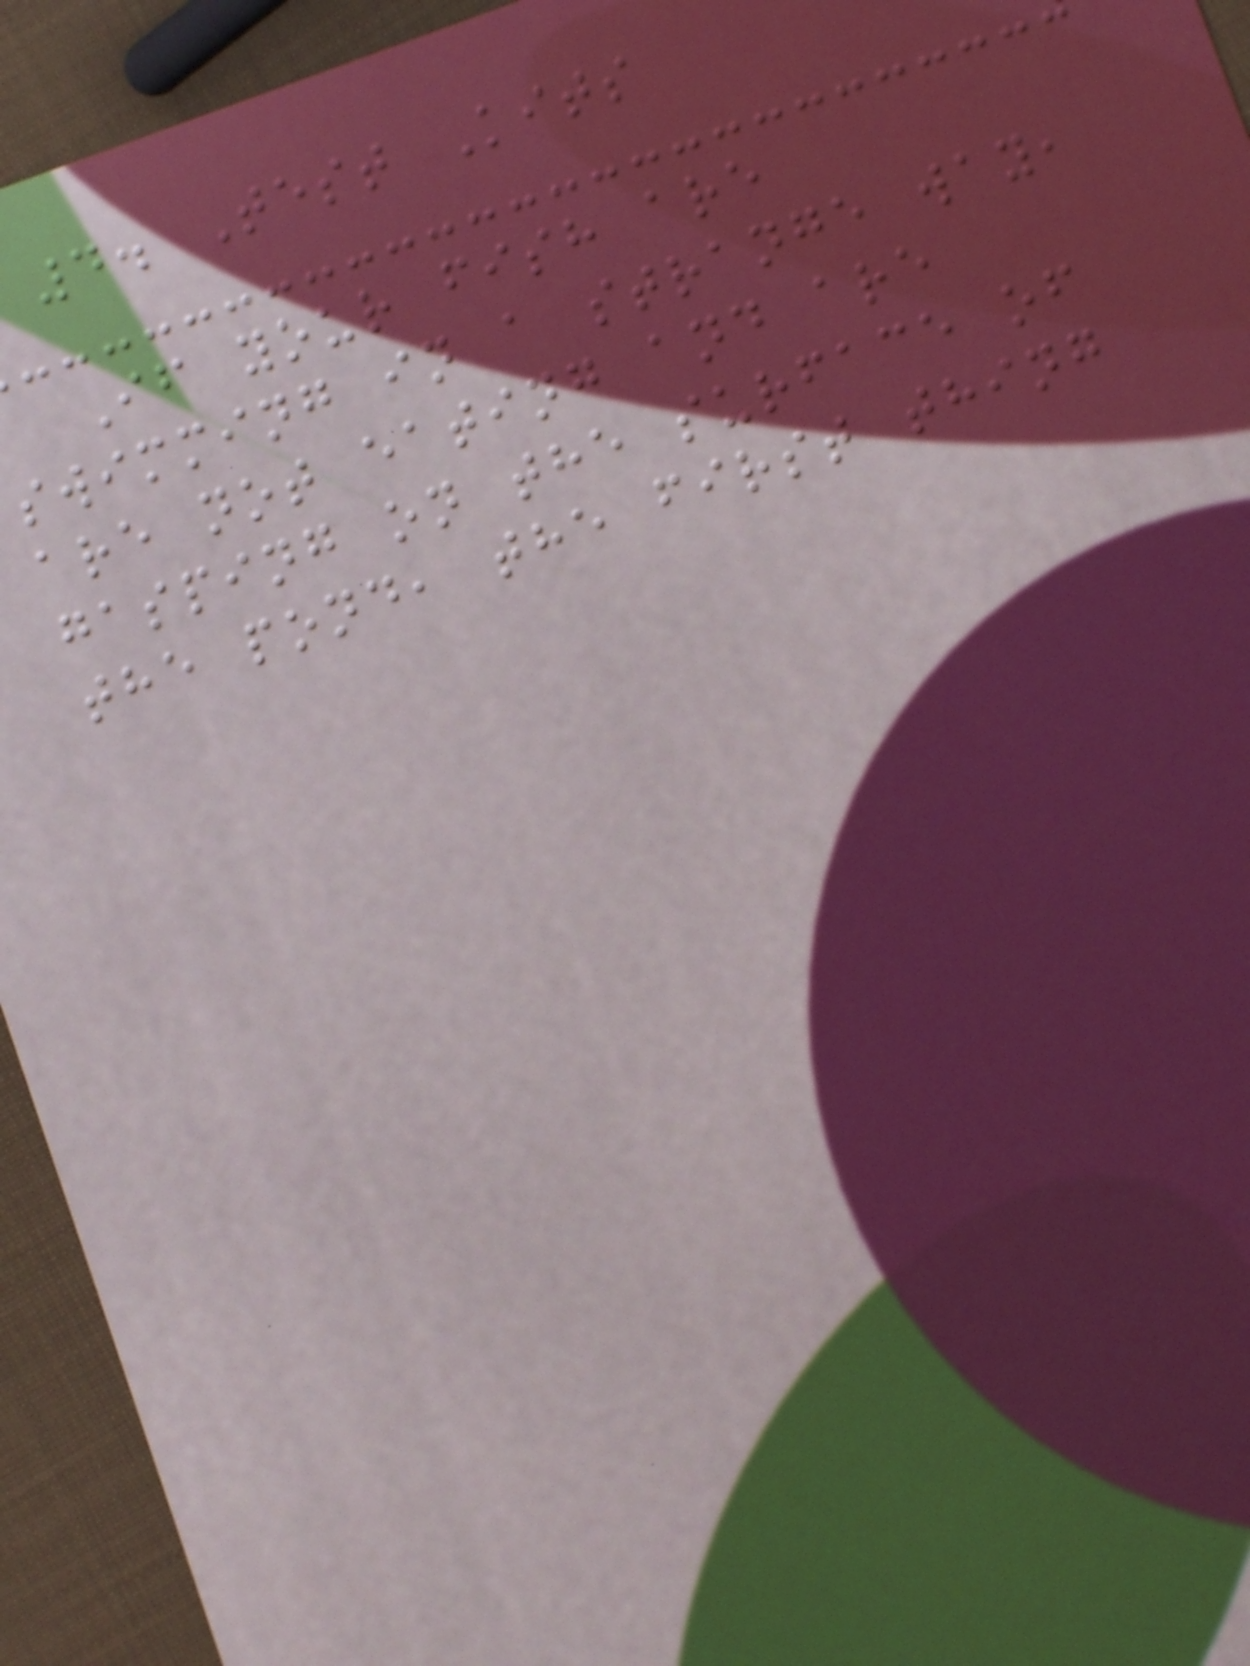4. Test Kits
If your fish are
swimming in a strange way,
are not eating and are
gasping on the surface of
the pond, the first thing
